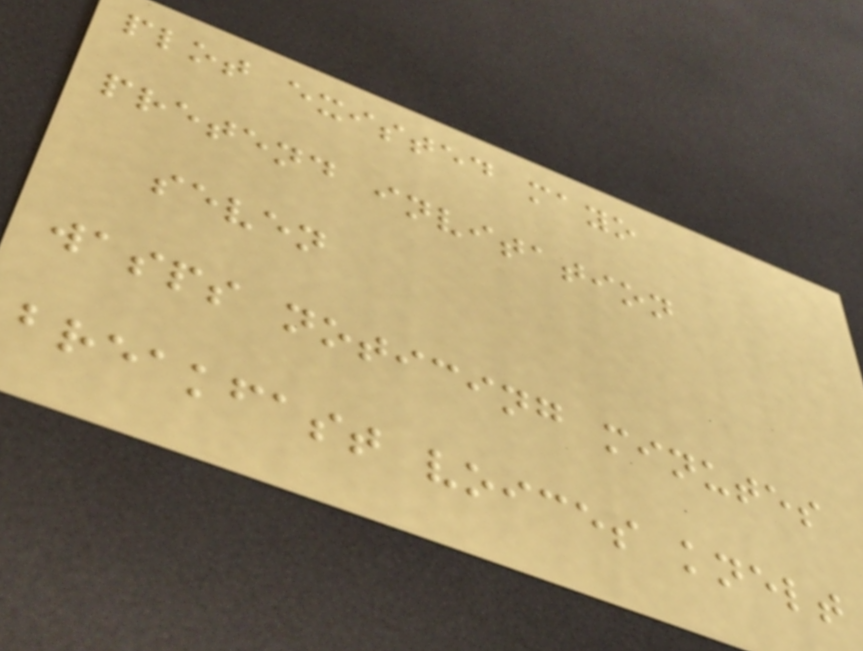plot existed mayo
pretend invitation
seven
wasps noticing minutes
breakfast voices knelt
